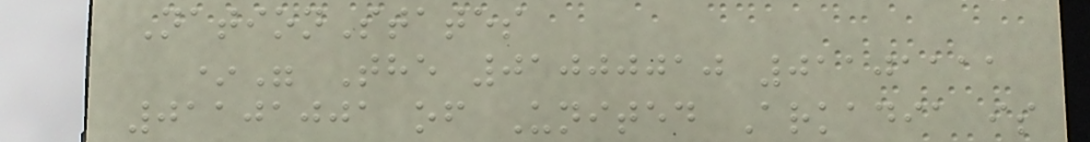NationStates
*" The 01000010 01101111
01101001 of United Arkadia is
